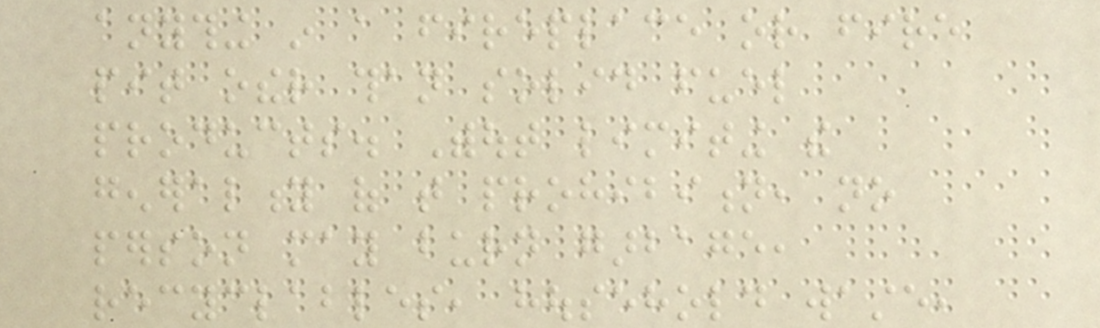anything in a fireplace or fire
pit other than solid fuel
products. Without limiting the
generality of that prohibition, no
person may burn garbage,
recyclables, household waste,
